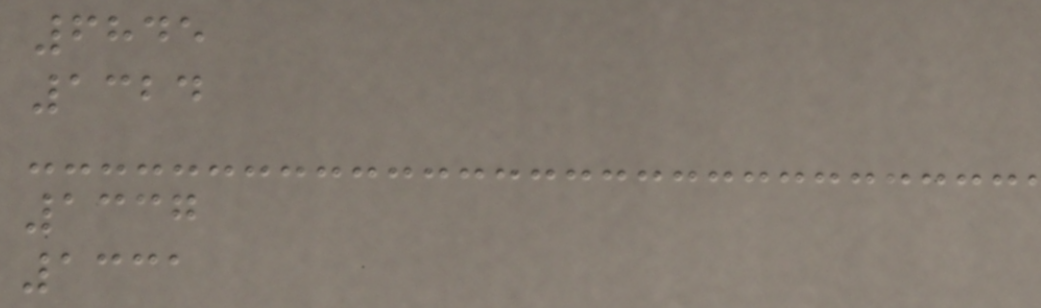6845
1324
1337
1331
